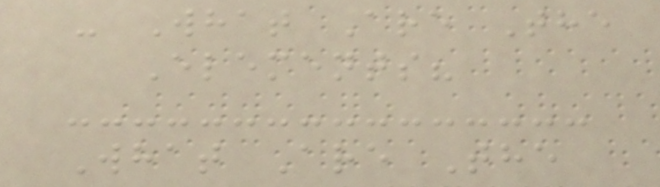- What Are The
Elements?
What Are The
